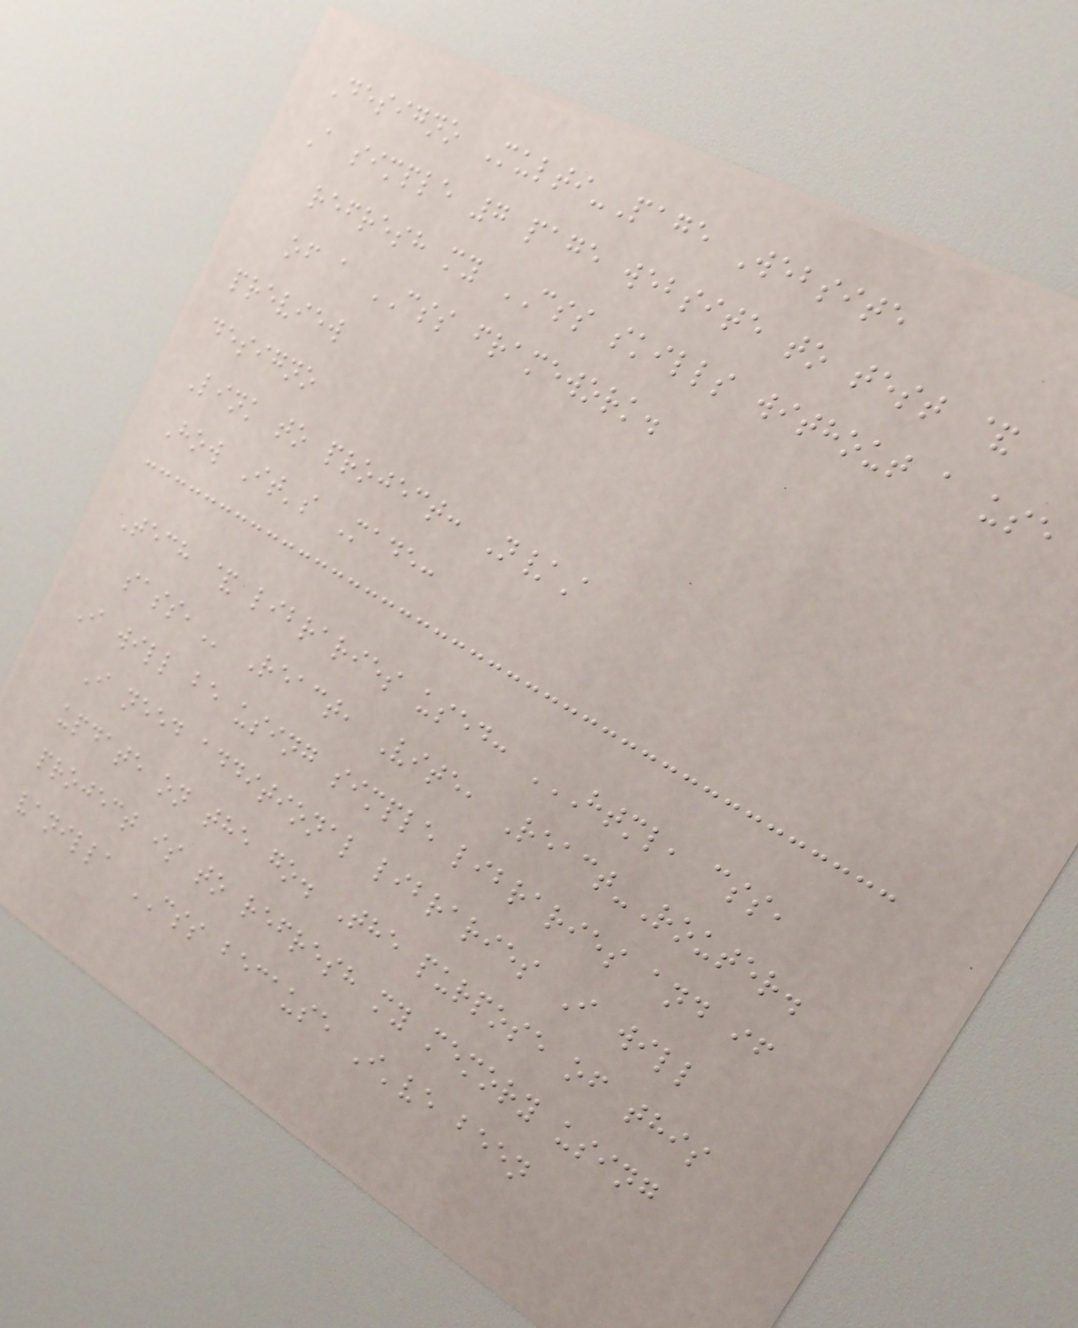Designo Multi-Page Website
A simple 7 page website to test &
refresh my CSS skills without a use
of a CSS framework.
preview
designo
Link to project: N/A
How It's Made:
Tech & libraries used: HTML, CSS,
SASS, React, Vite, React-Router.
I will be using simple libraries and if
I need additional libraries I will
update on the go. The purpose of this
project is to refresh my memory using
vanilla CSS because I've been
